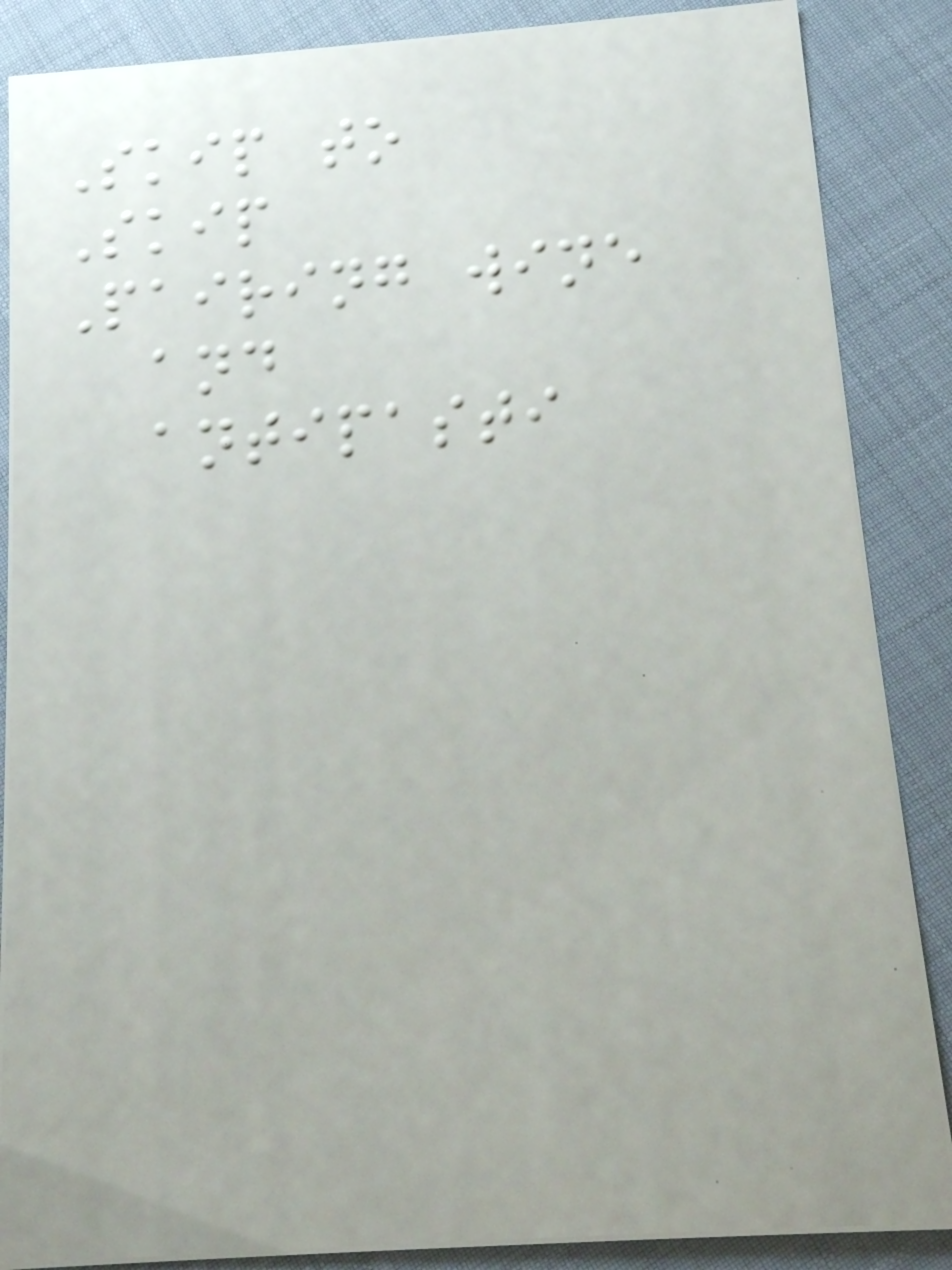Skip to
Skip
Pairing wine
and
antipasti
